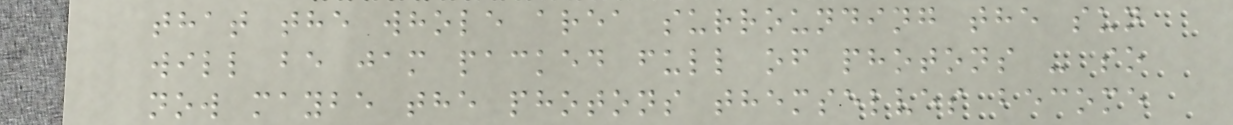that the whole area surrounding the sun
will be jam packed full of photons - so
now maybe the photons themselves become
